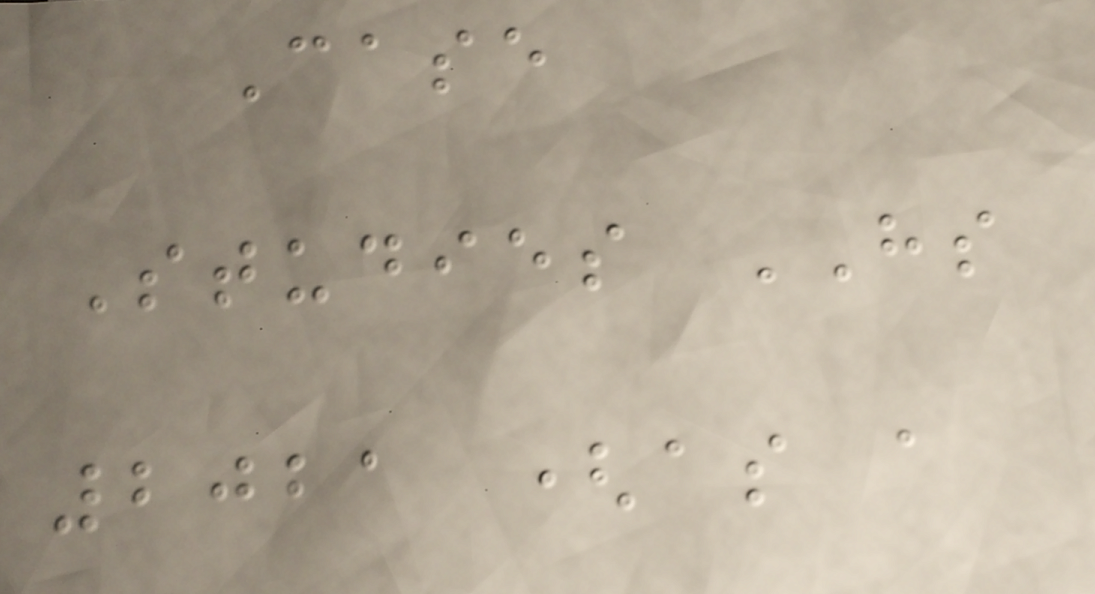Case
Studies HS
2021 (as a
